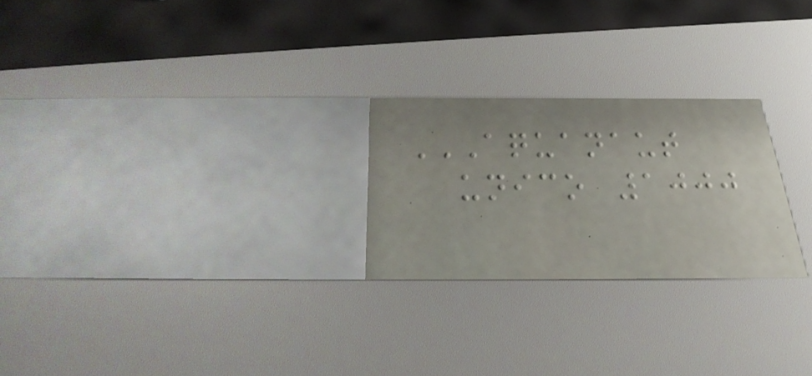AQUANAUT
UNICO 1000
